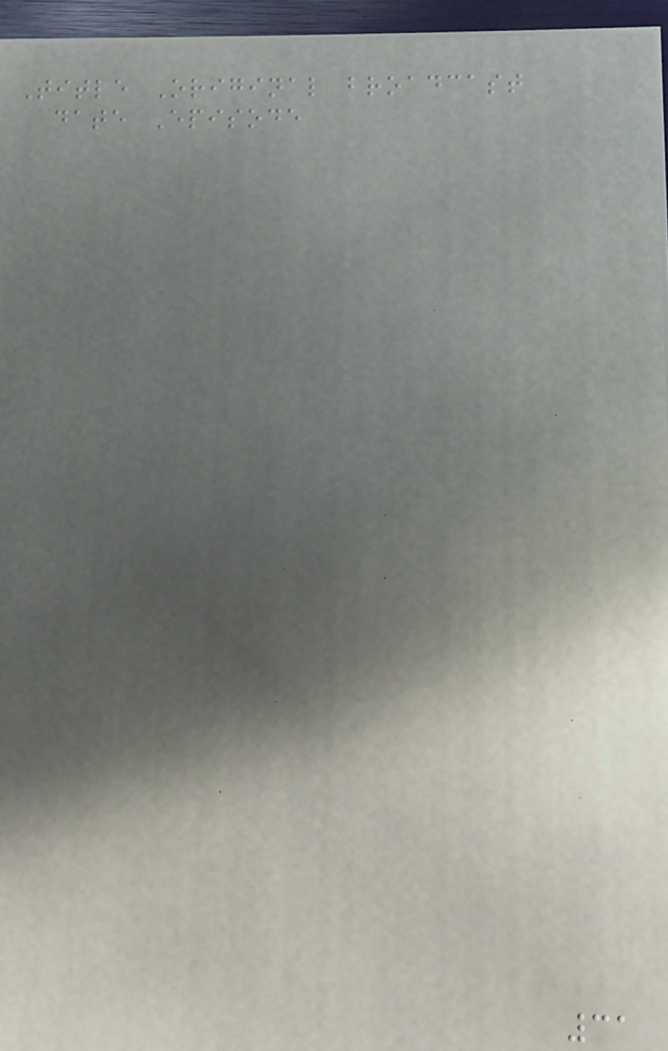Title Original broadcast
date Episode
31
